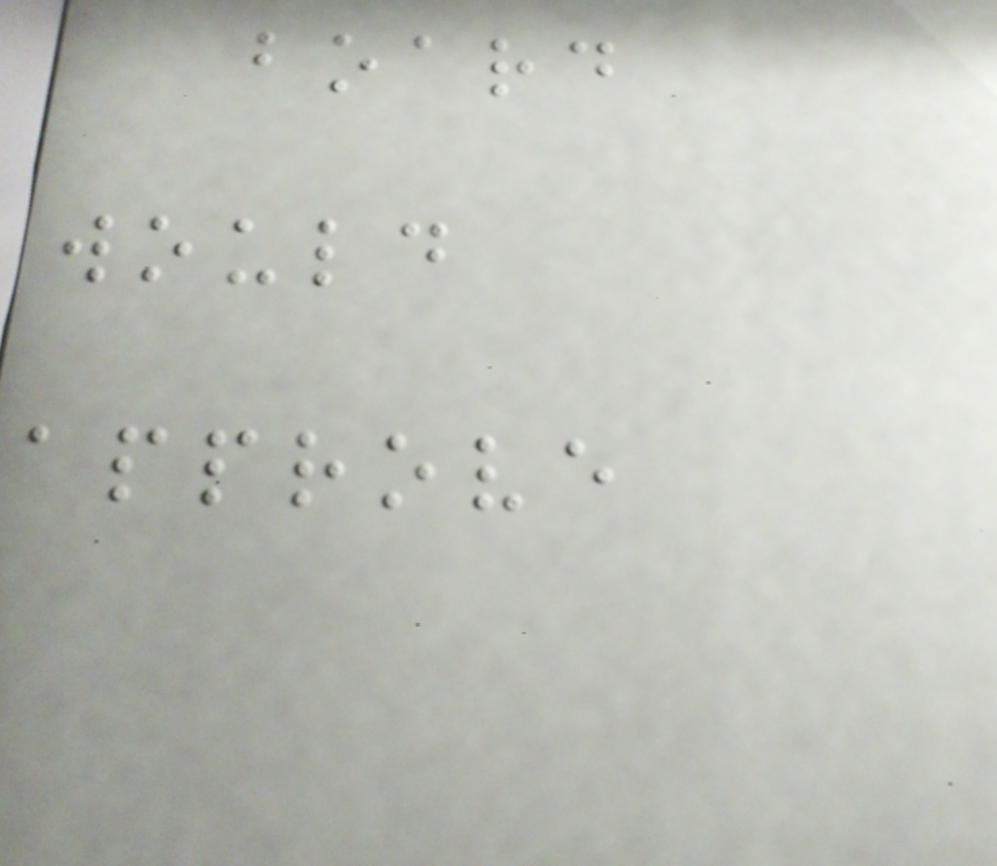board
would
approve
